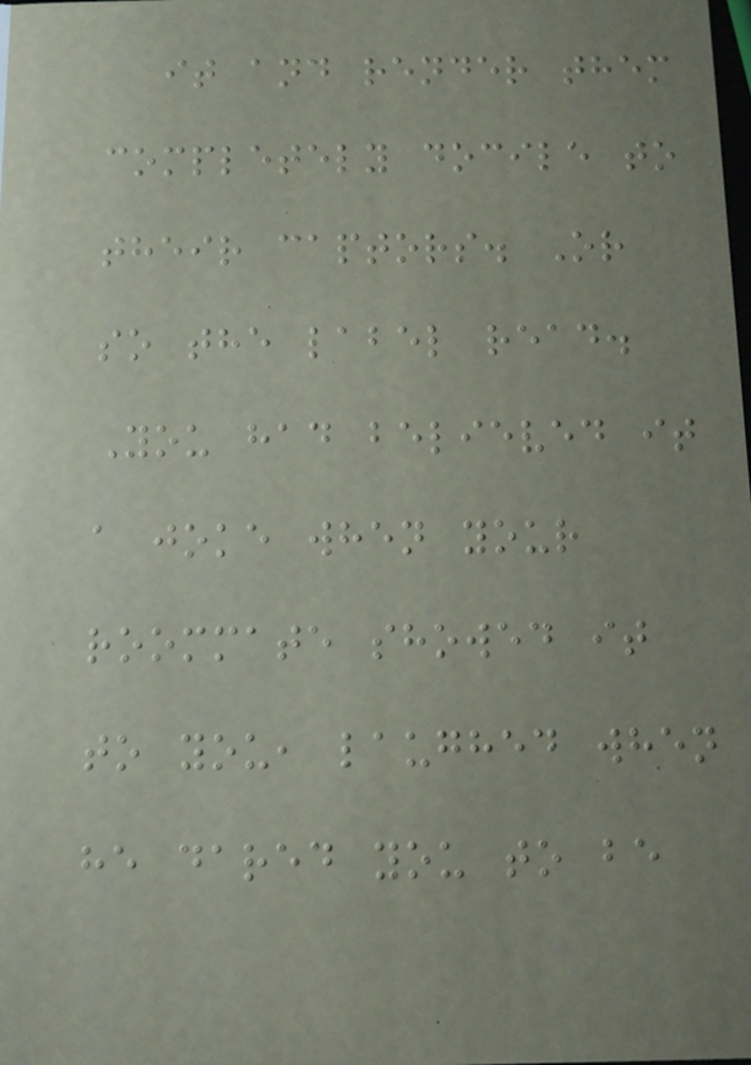it and render them
completely docile to
their captors. Or
so the label read.
You had believed it
a joke when your
roommate showed it
to you, laughed when
he dared you to be
